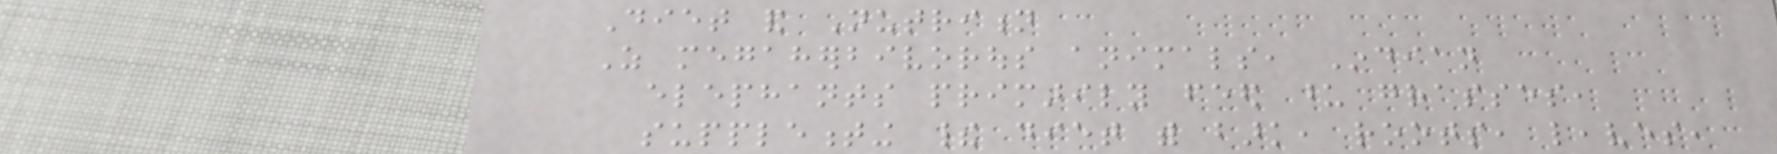Diet and Nutrition
As megaherbivorous animals, Indian
elephants primarily feed upon grasses,
supplementing their diet with bark, roots, leaves,
